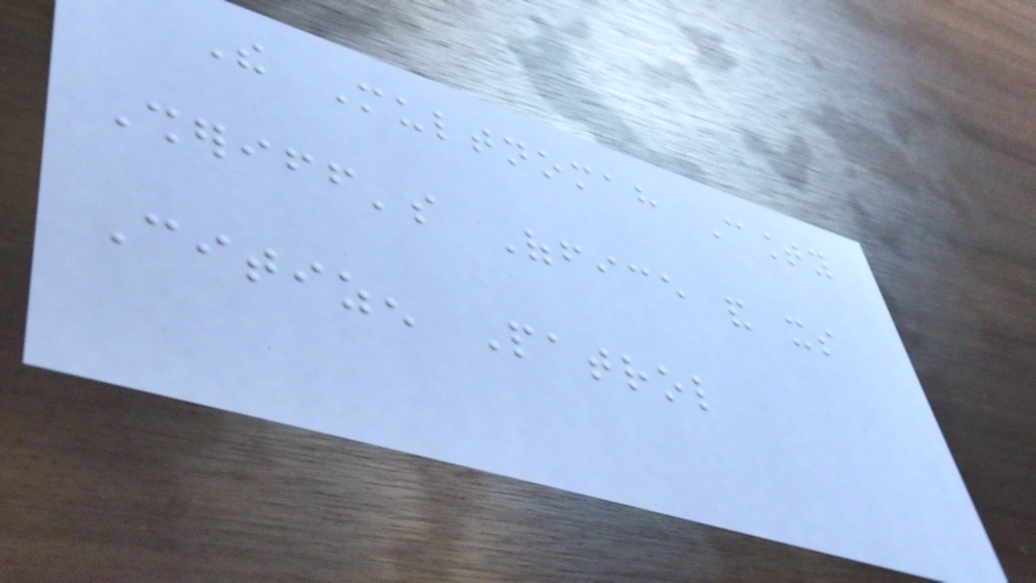The Multnomah County
Sheriff's Office and its
Citizen Patrol
